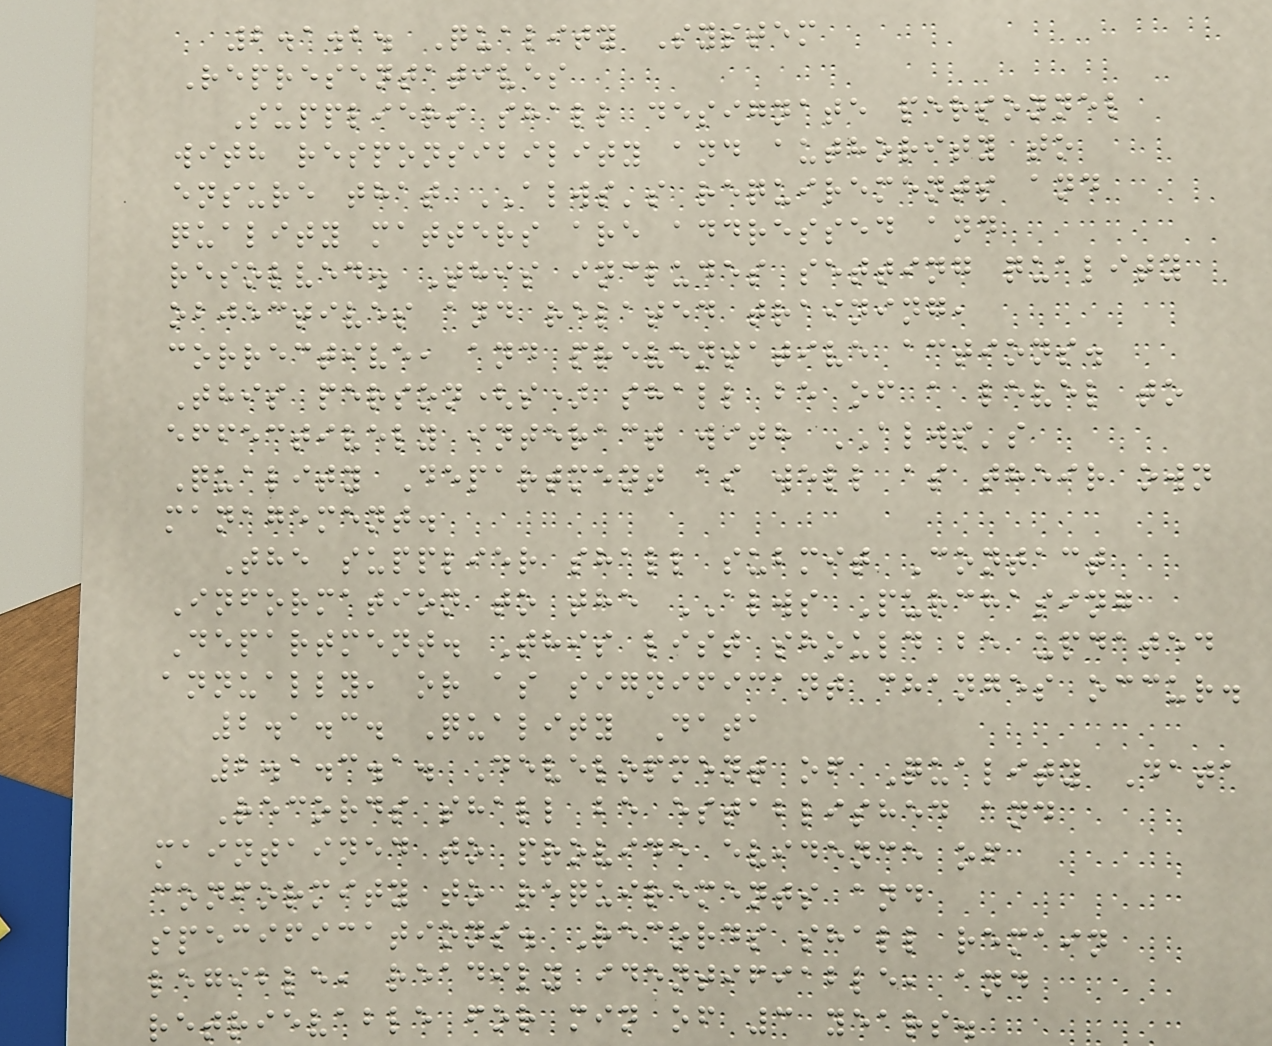2.1.2. Quality System
Representatives
Suppliers shall designate personnel
with responsibility and authority to
ensure that ALWS's requirements and
quality matters are addressed and
resolved. This includes setting quality
objectives and related training,
corrective, and preventative actions.
This person(s) shall be of a level to
effectively interact with ALWS's
Quality Department as well as their own
management.
The supplier shall submit Contact
Information to the ALWS Purchasing
Department. This list should be updated
annually, or as significant changes occur.
2.1.3. Quality Data
2.1.3.1. Development of Quality Data
Records shall be established and
maintained to provide evidence of
conformity to requirements and
specifications. Records shall remain
legible, readily identifiable, and
retrievable for min of 3 years.
